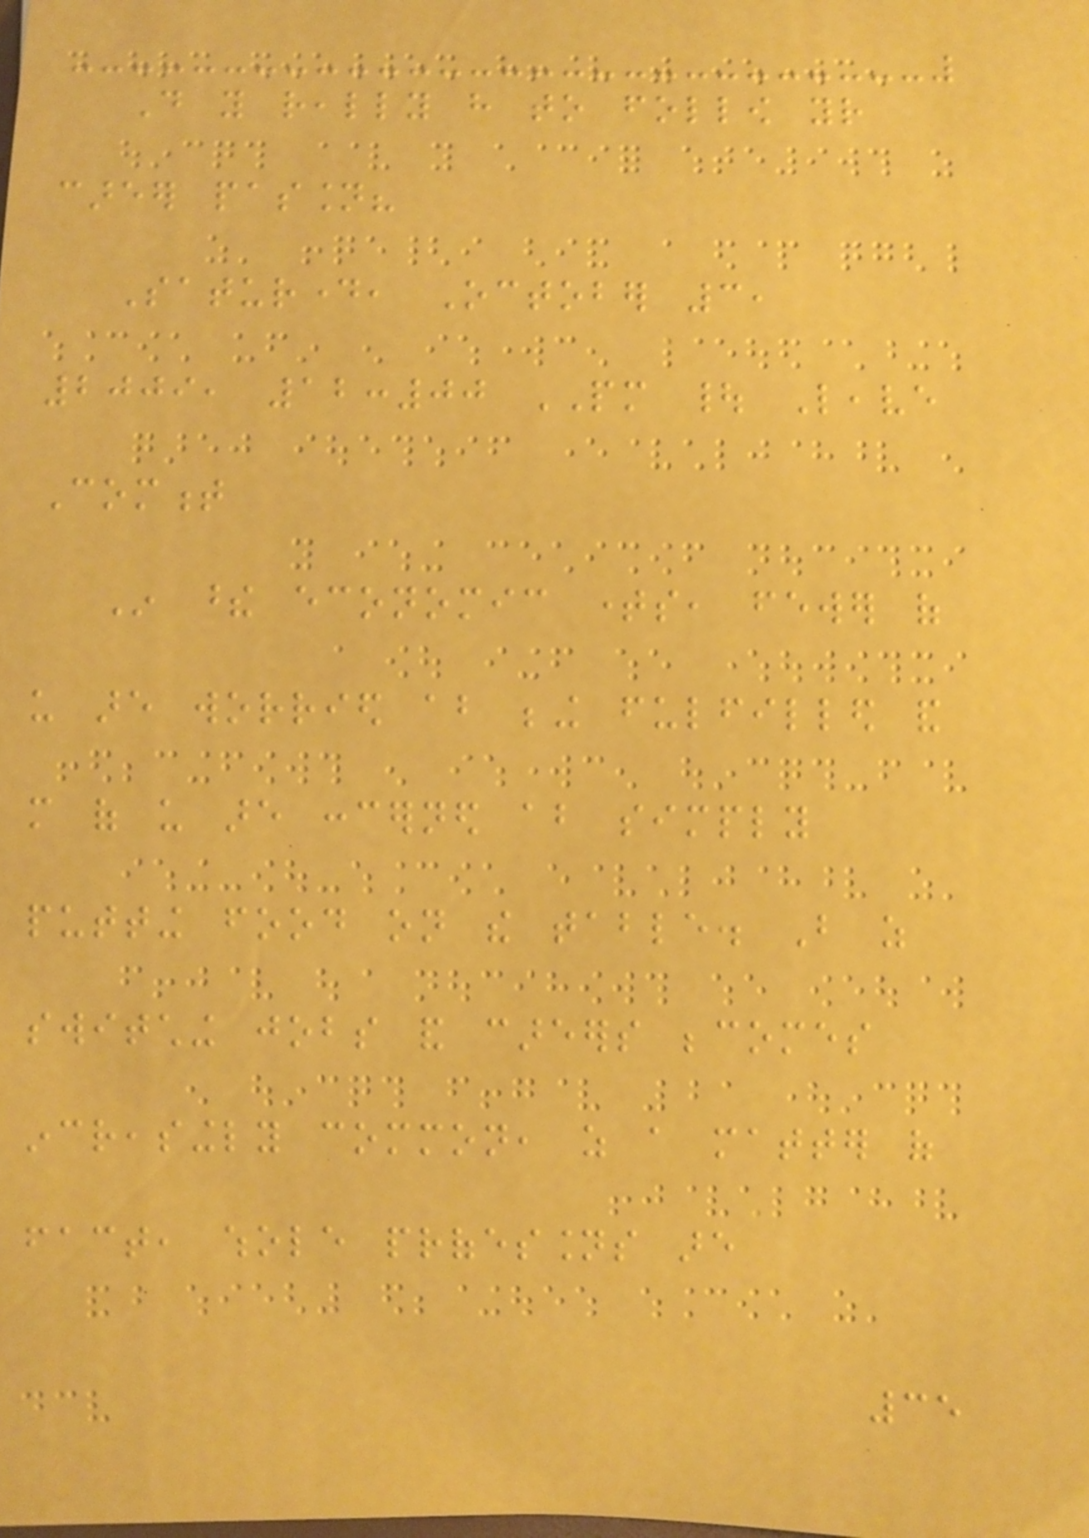Do you really have to follow your
career passion?
Saturday, October 3,
2009, 12:00 PM | Leave
Comment
In these economic times, fewer of
us are worried about being fulfilled and
more of us are concerned about simply
putting food on the table. But as
switching jobs and careers becomes
increasingly common, as a matter of
fact, whole professions are
35
